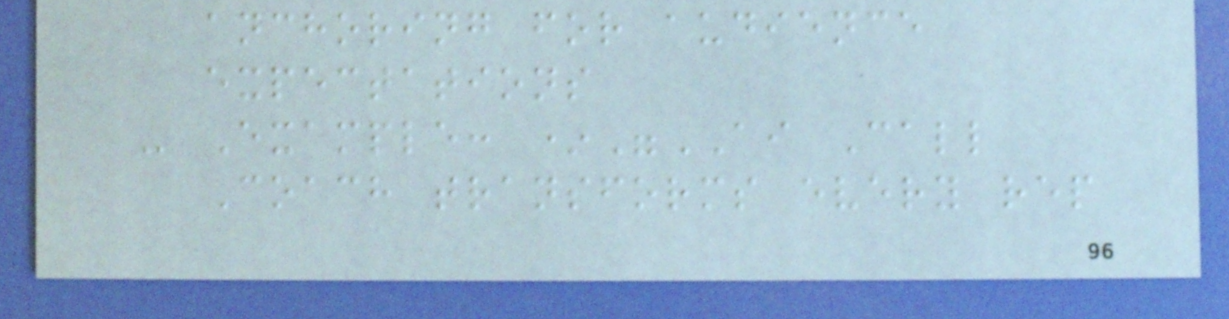anchoring for audience
expectations
- Example: *"AI Call
Coach transforms every rep
